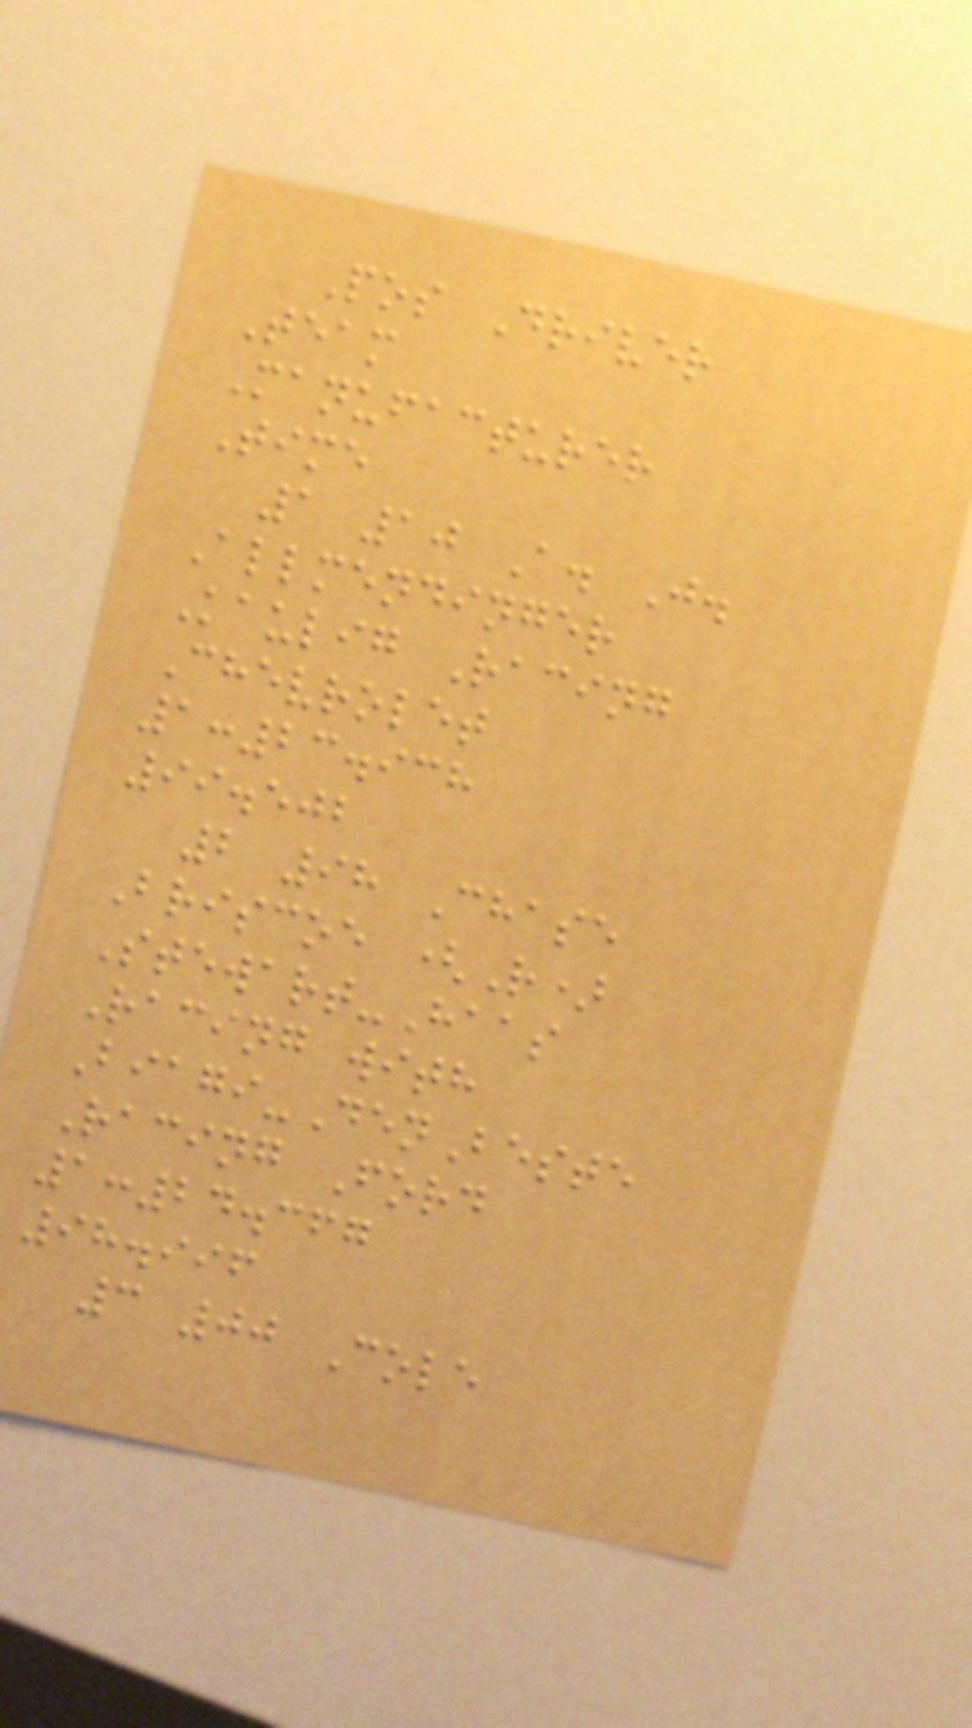Pos Driver
Team
Manufacturer
Time
1 10 A. J.
Allmendinger
Kaulig Racing
Chevrolet
1:23.938
99.502
2 98 Chase
Briscoe (R)
Stewart-Haas
Racing with
Biagi-DenBeste
Racing Ford
1:24.367
98.996
3 00 Cole
